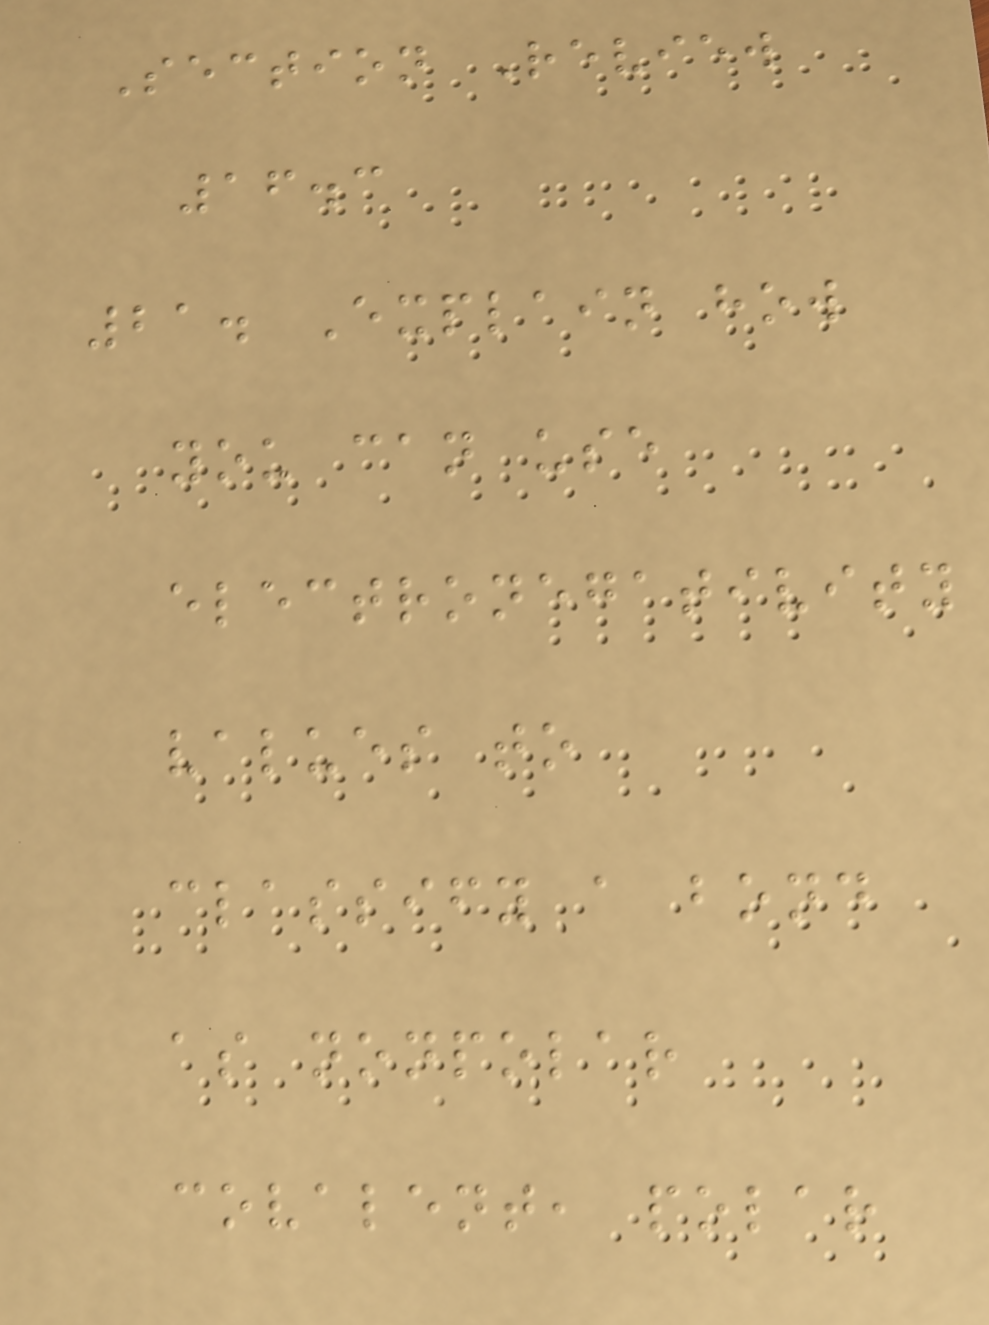Section Review
16.3
21. Explain how
you can use
electronegativity
values to
classify a bond
as nonpolar
covalent, polar
